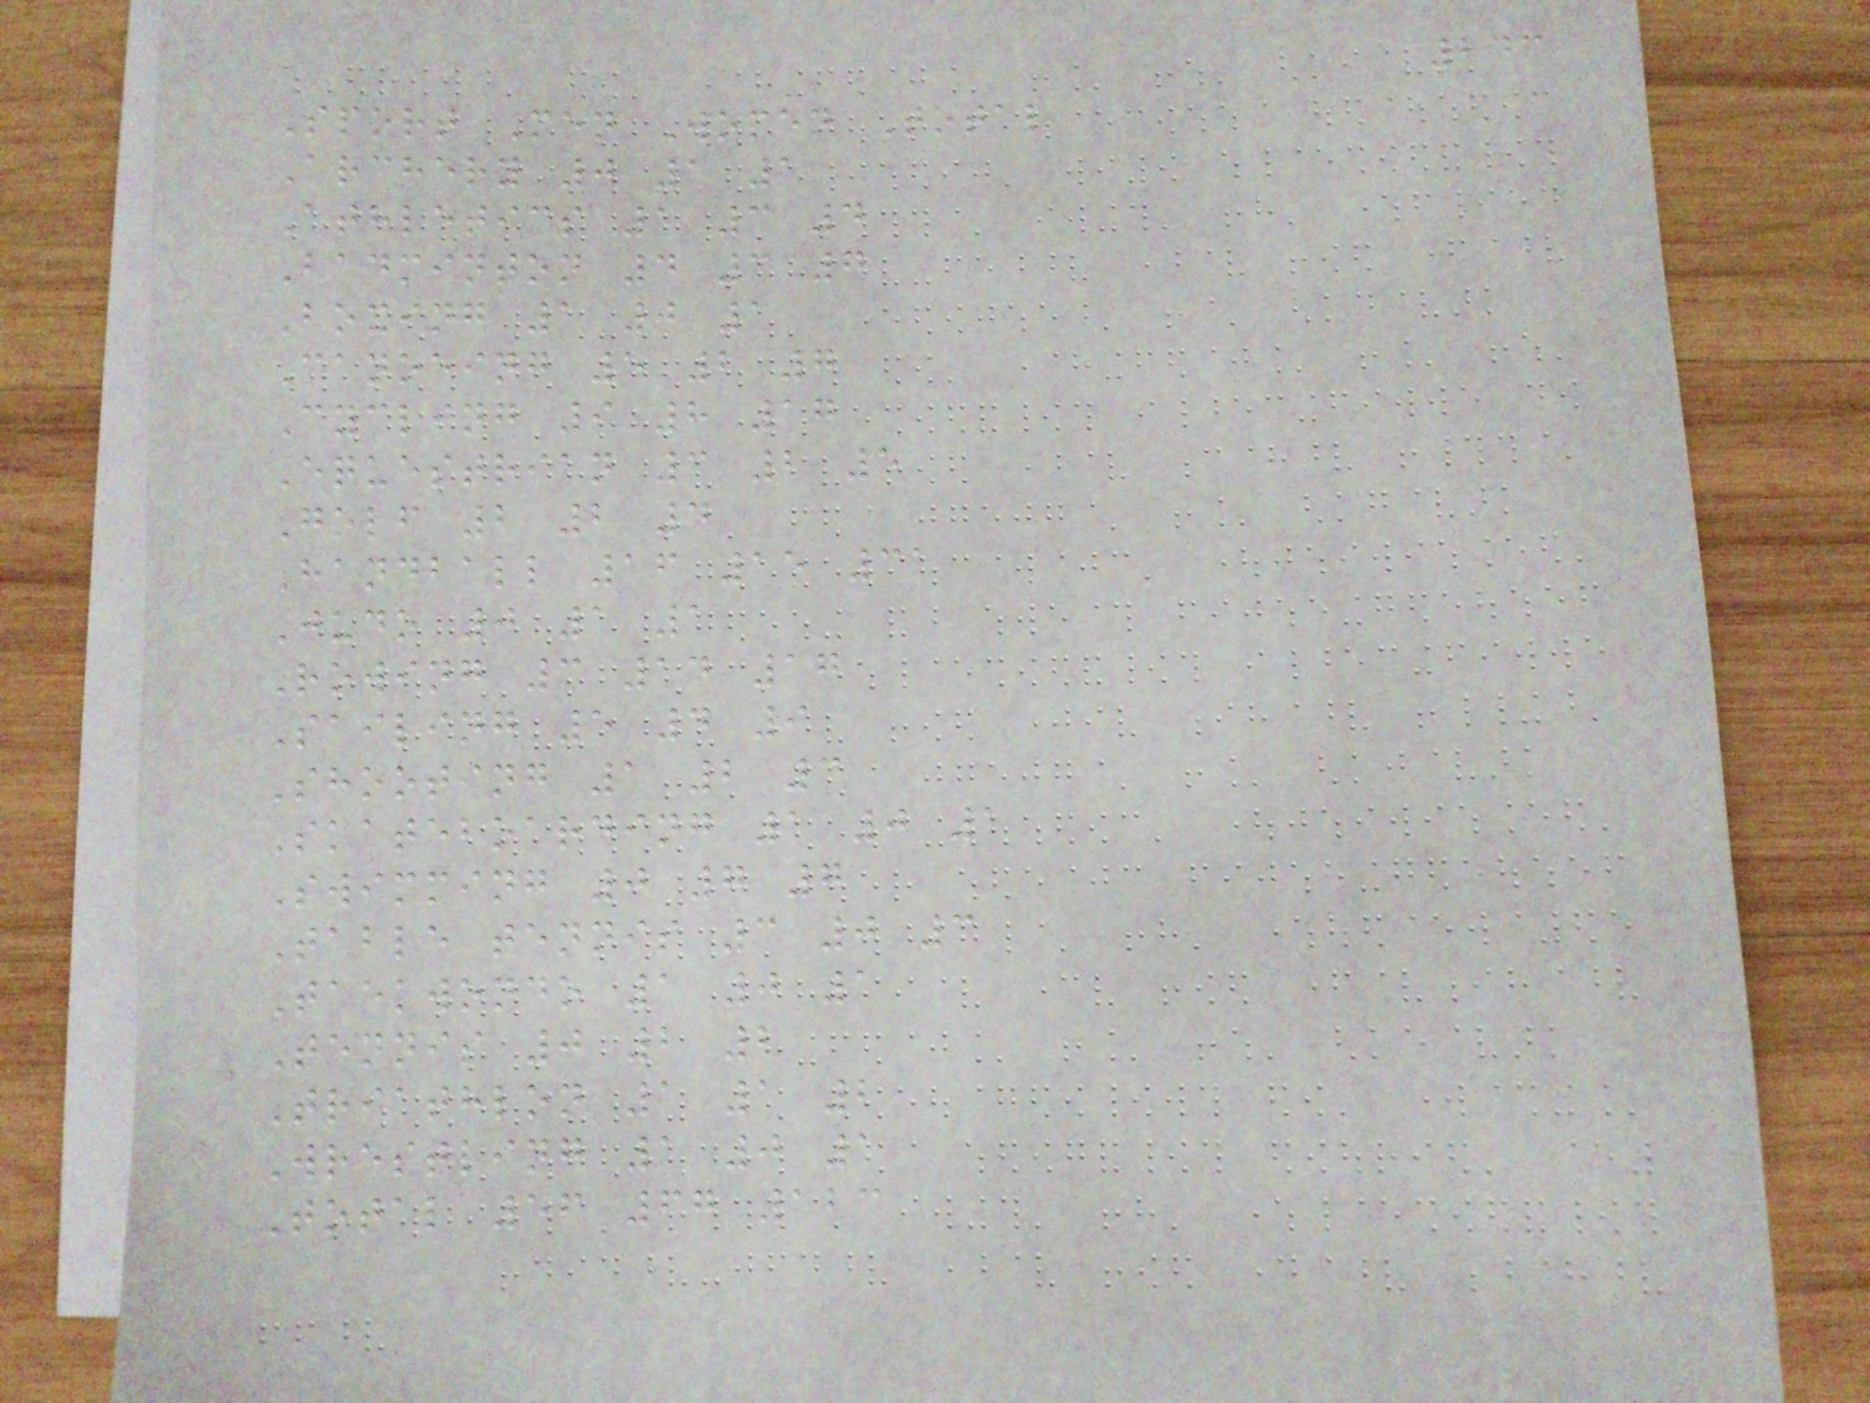243
Sport Men Women Total
Archery 0 1 1
Athletics 1 3 4
Badminton 4 3 7
Boxing 1 0 1
Canoeing 5 2 7
Cycling 9 8 17
Equestrian 3 2 5
Golf 2 2 4
Handball 16 15 31
Judo 0 1 1
Rowing 3 14 17
Sailing 5 4 9
Shooting 1 2 3
Skateboarding 1 0 1
Swimming 0 7 7
Table tennis 3 0 3
Taekwondo 1 0 1
Tennis 0 2 2
Triathlon 1 1 2
Wrestling 1 0 1
Total 56 67 123
